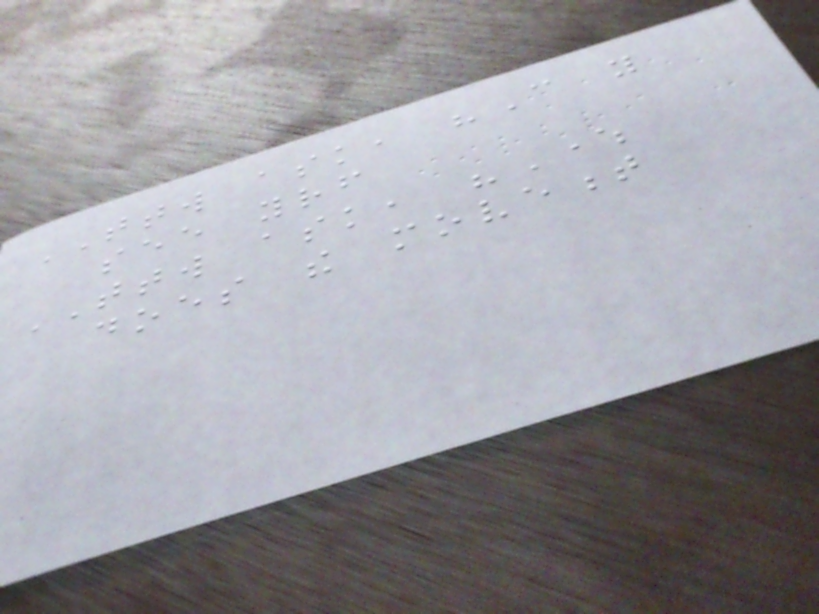TTW ask, "Can you
see yourself
TTW ask, "Where
does the movement
